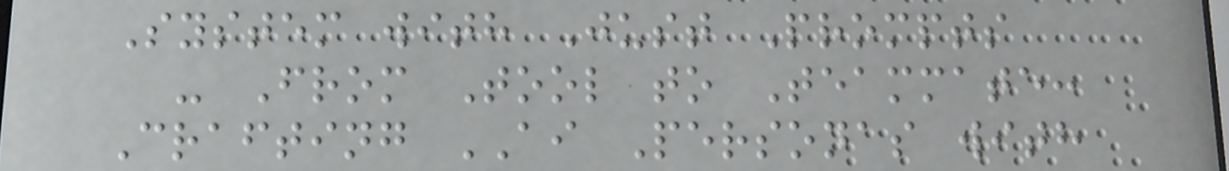System with Just Prompts
- From Tool to Teammate:
Crafting AI Personas with
